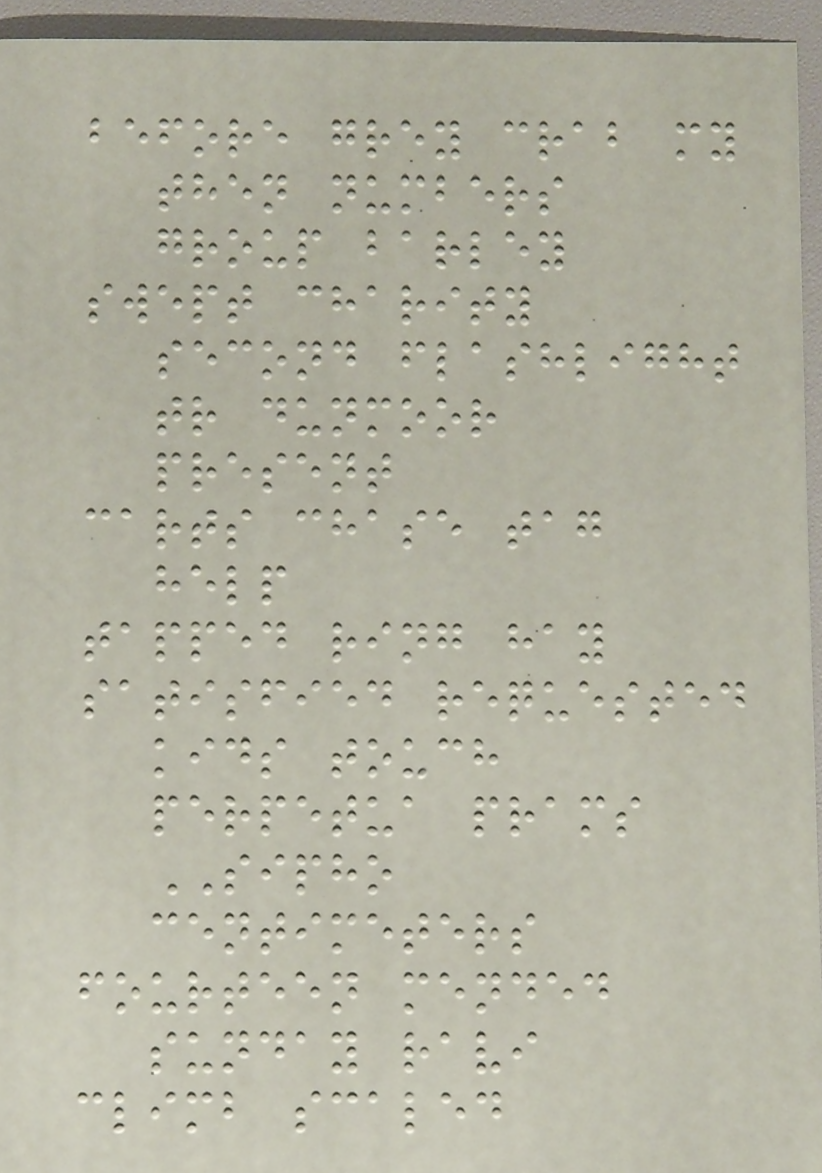before grey crab my
then numbers
group barley
swept charity
second flashlight
tr dunmoor
present
carts chase tag
help
tapped ring hay
satisfied requested
kids touch
perpetua prams
SIPHO
centimeters
fourteen mended
sunday ravi
climb scaled
